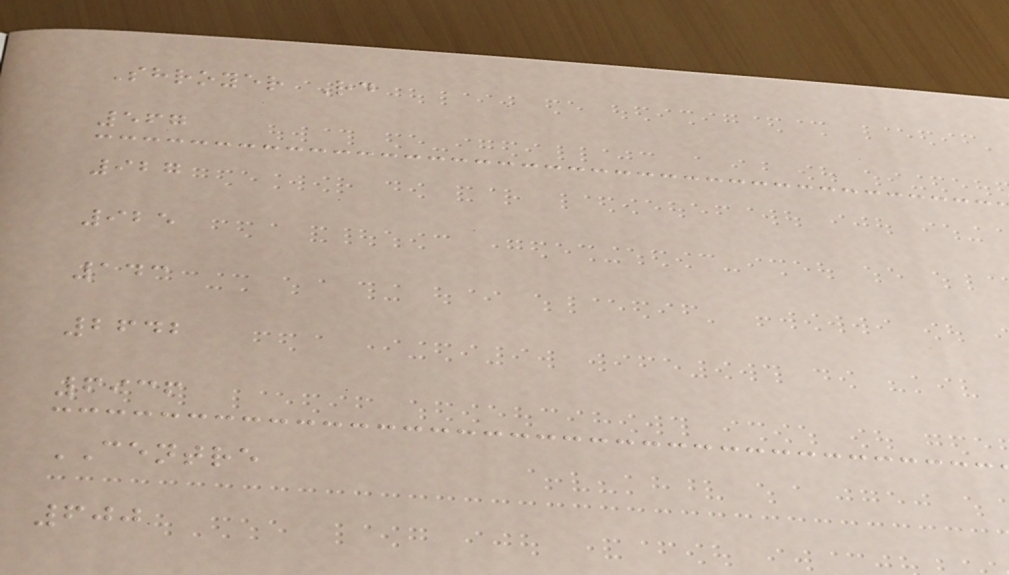Shroyer Rd
567
927
925
143
2642
6936
CENTRE
600
